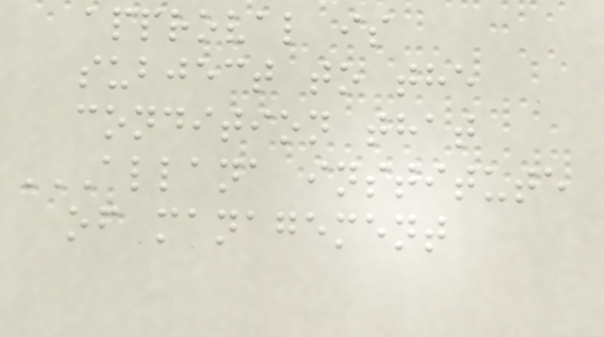approval is
subject to the
condition that
ALLANA INSTITUTE
OF MANAGEMENT
